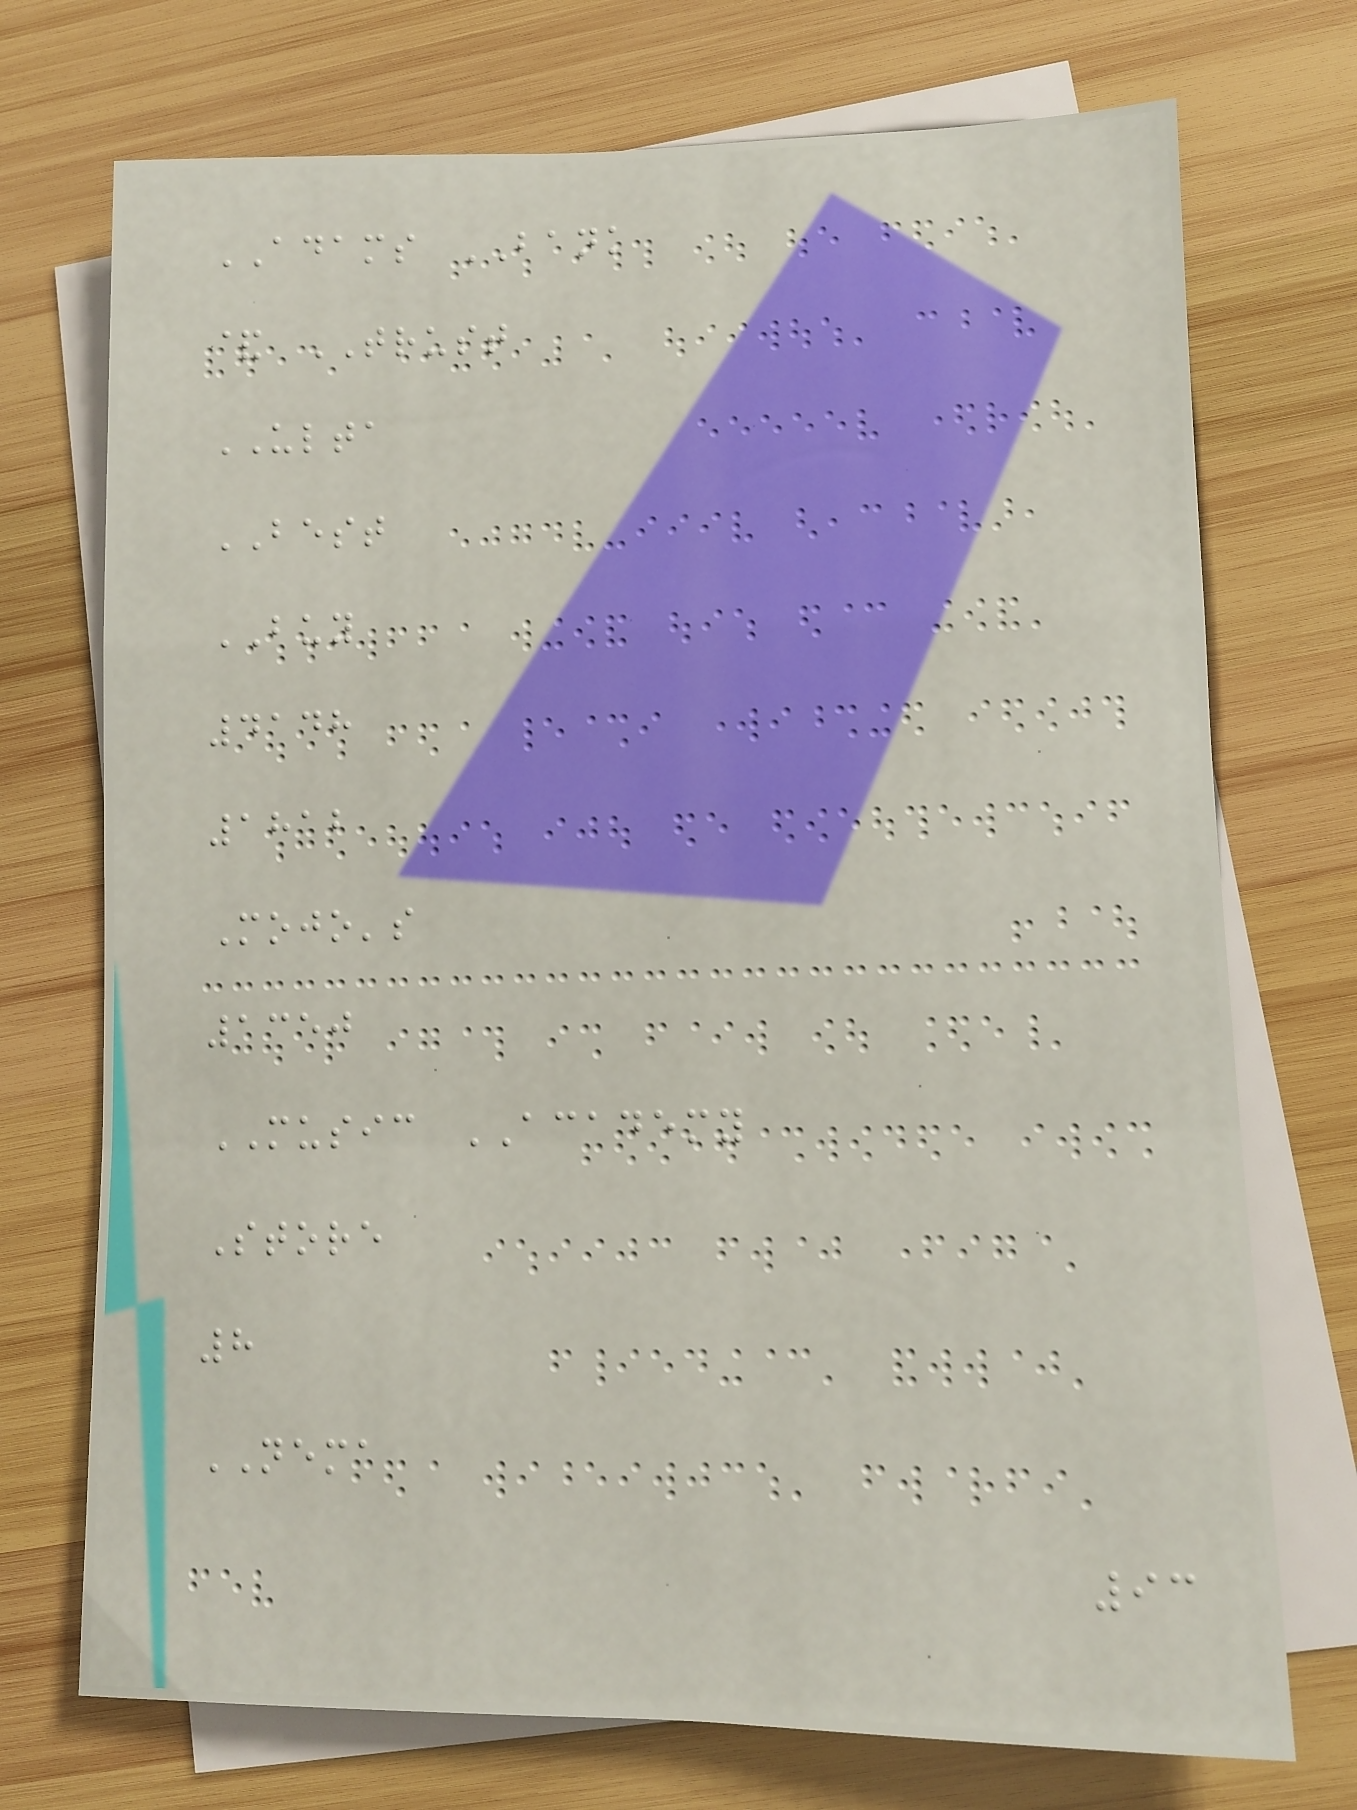ADAMS BANK
& TRUST
ULTA
BEST
BUY
4148
1812
Mojo's
1350
MUSIC ACADEMY
Store
8
NEMA
93
